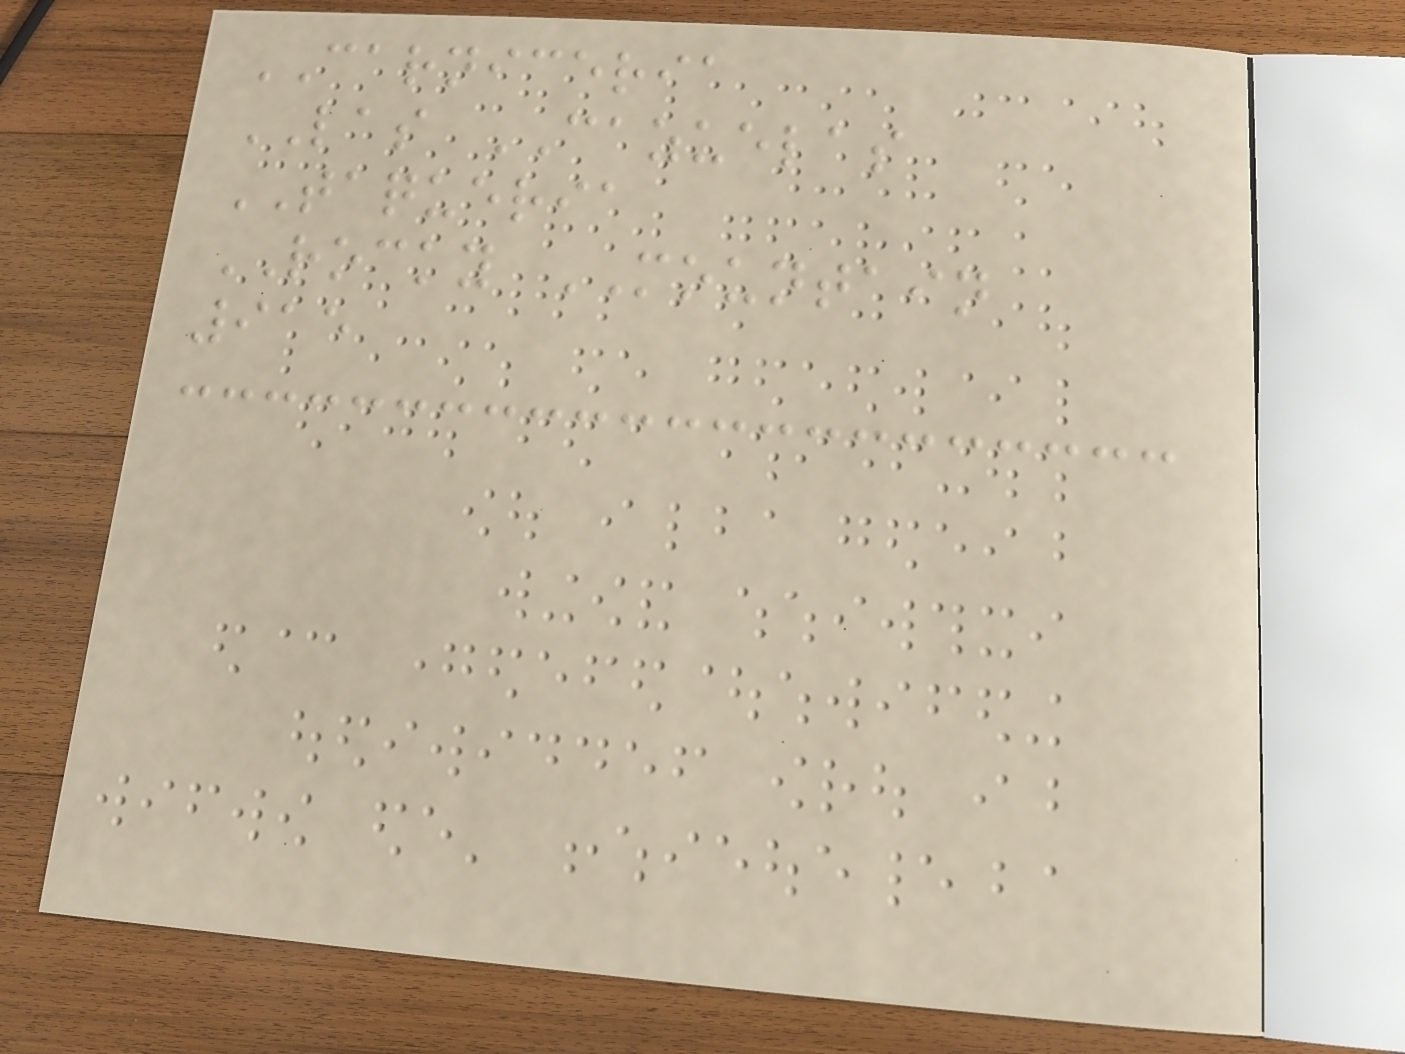CARNICERIA
LAS CAZUELAS
TAQUERIA
ROCKY MOUNTAIN
915
